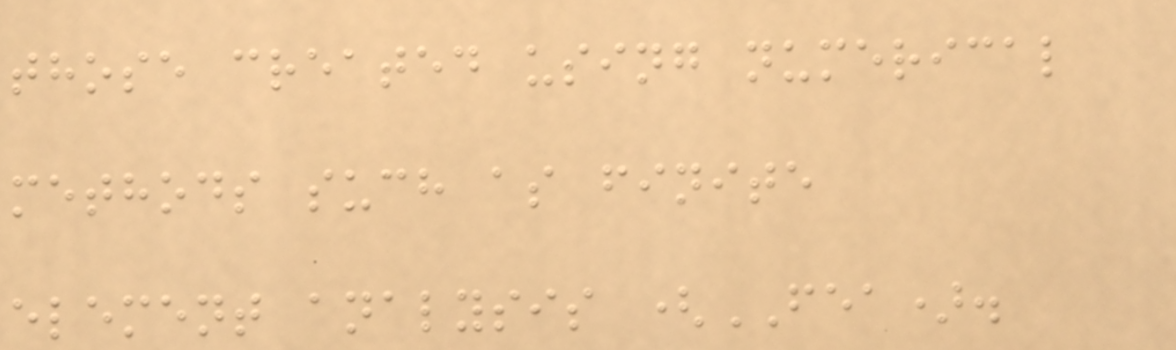those created using numerical
methods such as finite
element analysis (FEA).
